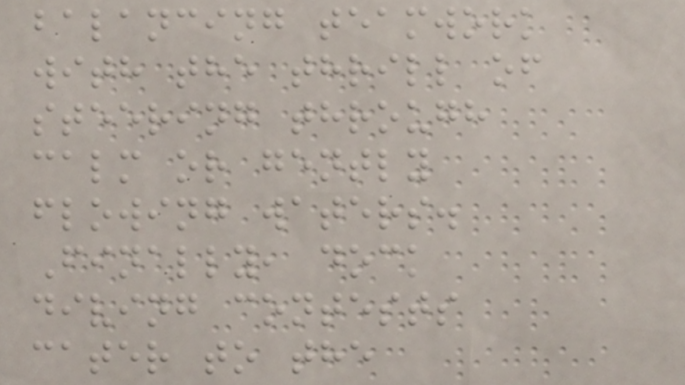balancing teamwork
with the thrill of
steering through
calm or gently
flowing waters.
Finally, dock
diving contests
cater to the
